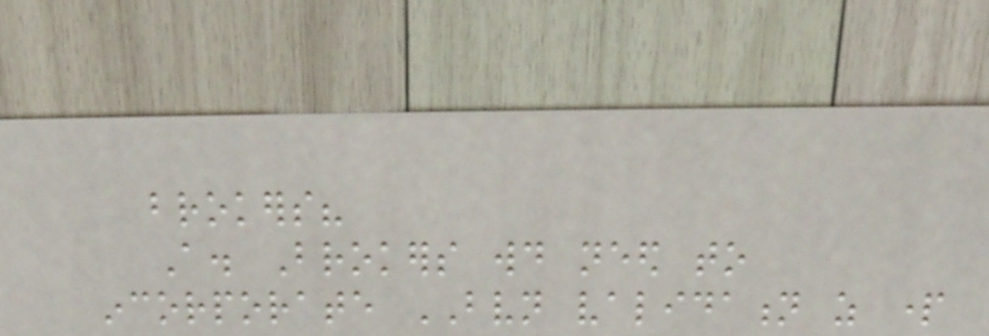brokers?
A. Brokers would need to
incorporate BVN validation as part
